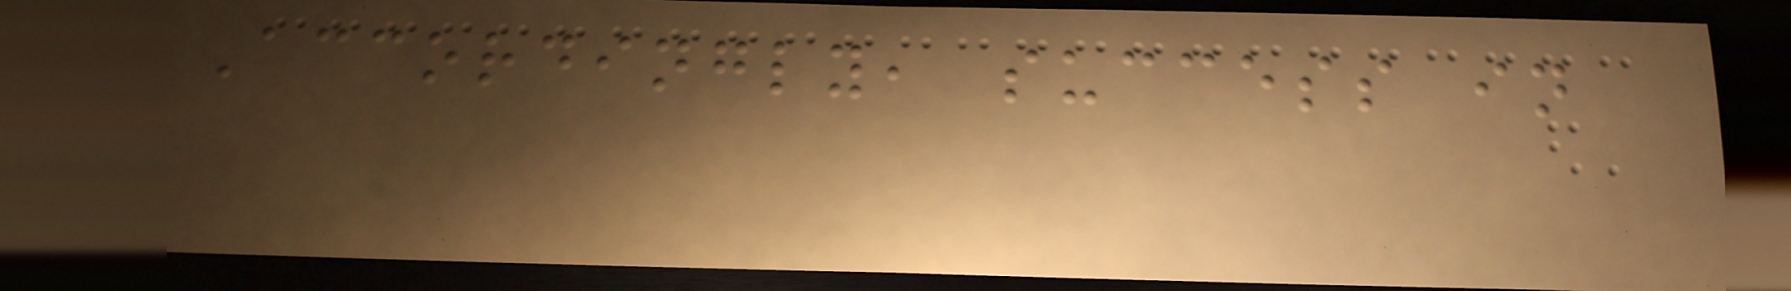Accordingly, success in
